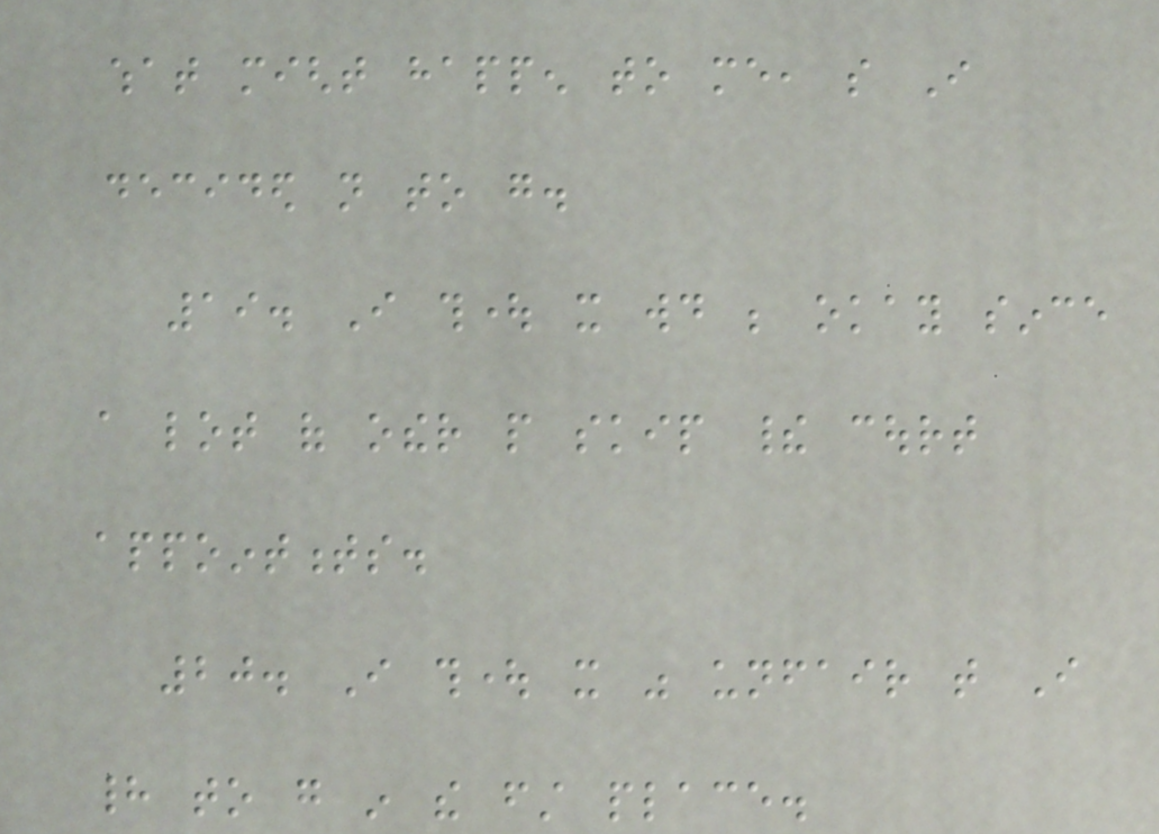what might happen to me, so I
decided not to go.
19. I thought it would be okay since
a lot of other people skip their court
appointments.
20. I thought it was unfair that I
had to go in the first place.
